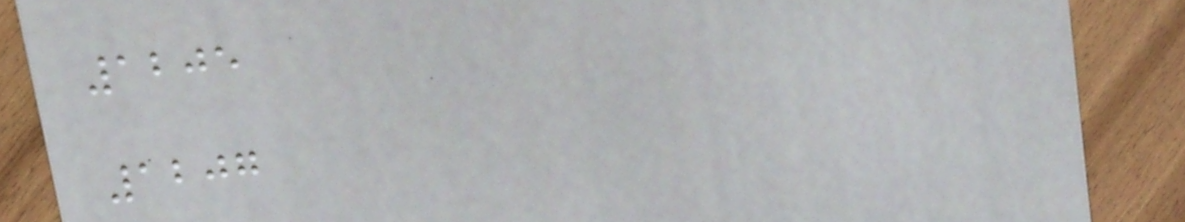1205
1207
